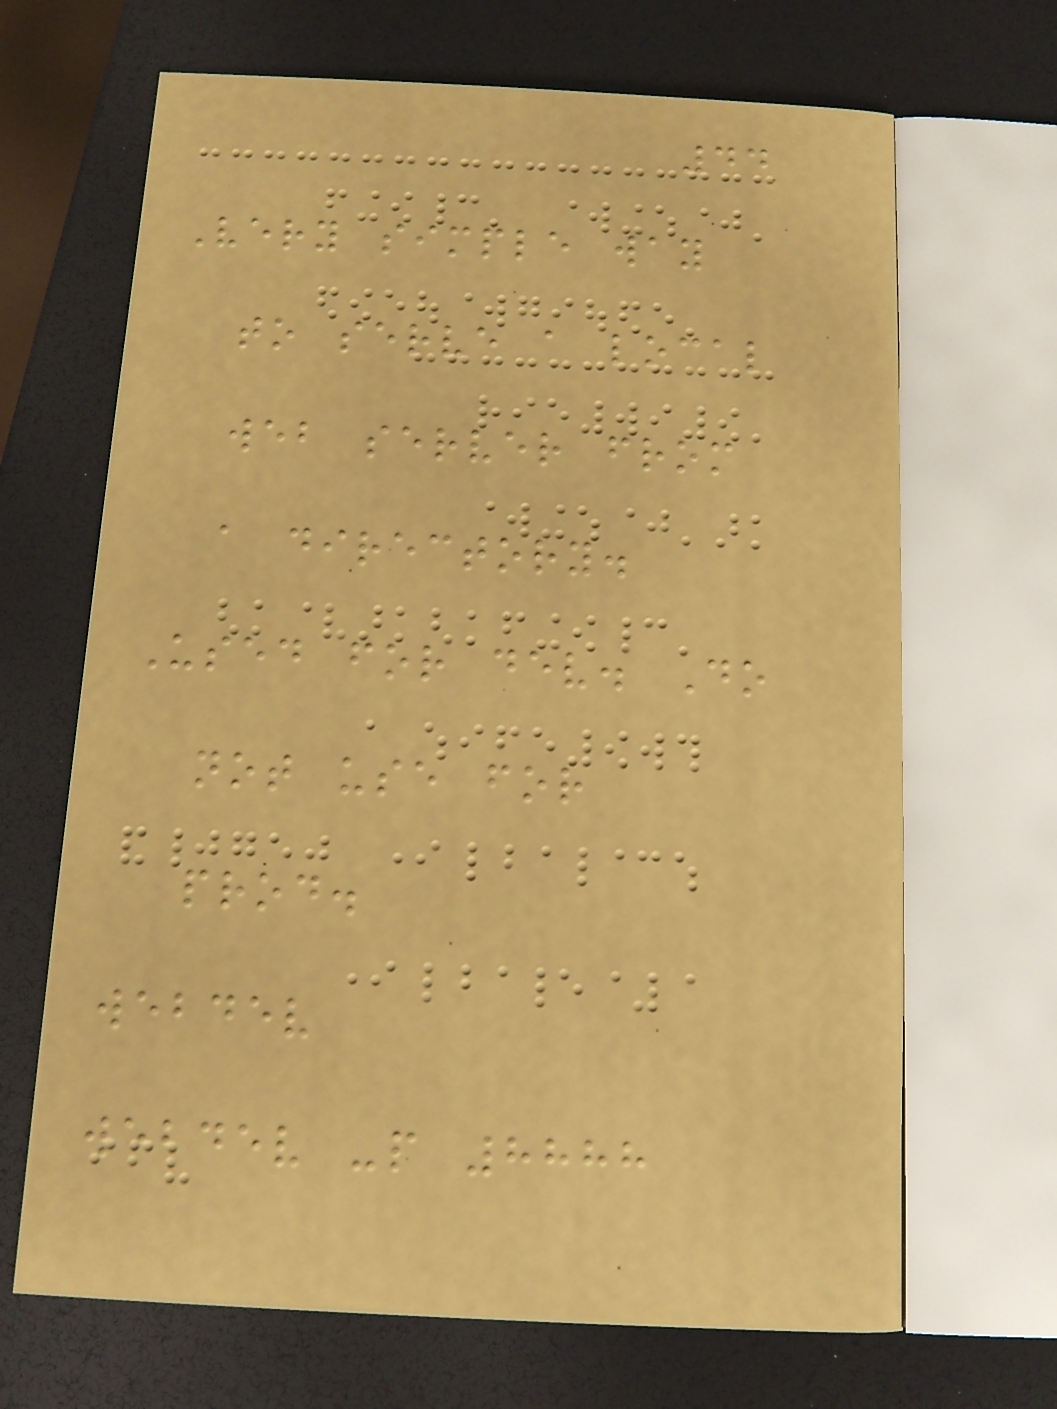44
Very simple way
to serve a local
web server from
a directory.
Used for dev. Do
not use for
prod.
webdev
webdev -p 8888
